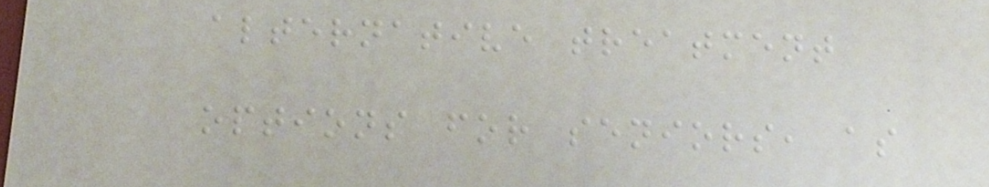alternative treatment
options for seniors, as
